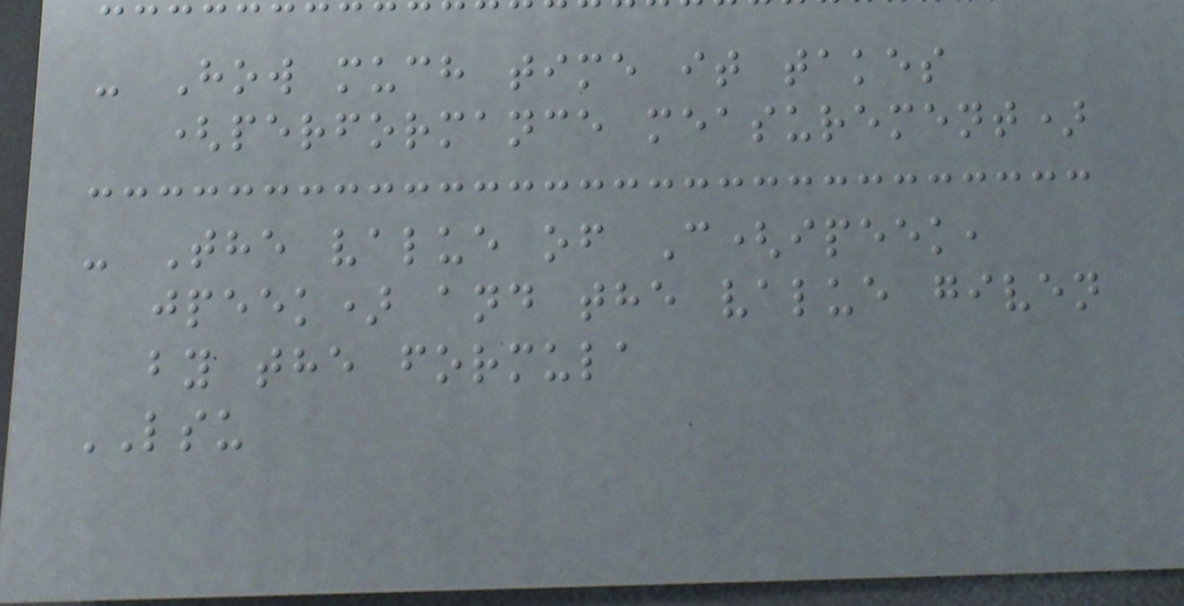- How much time it takes
(performance measurement)
- The value of C(ipeek,
jpeek) and the value given
by the formula
LSU
